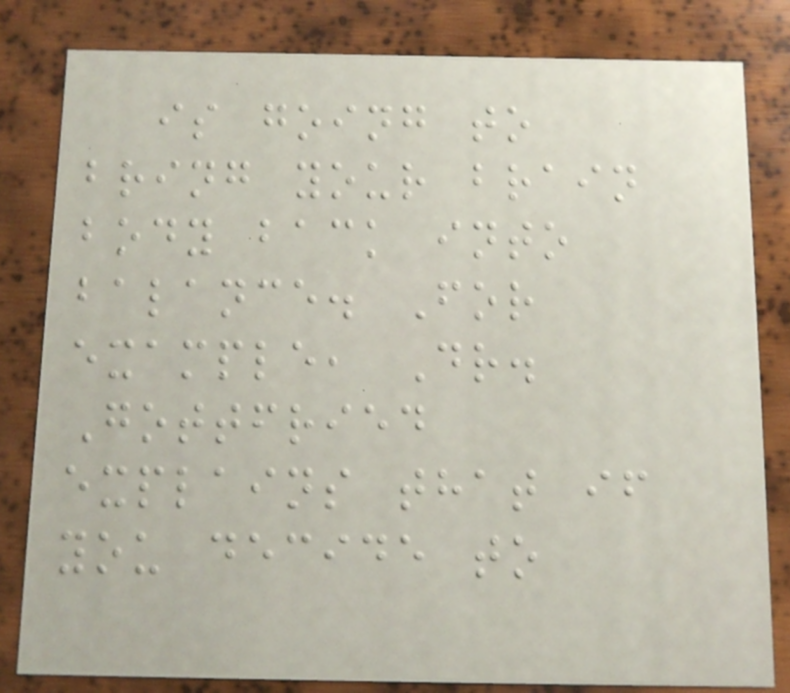is going to
bring your brain
body back into
balance. For
example, Dr.
Gottfried
explains that if
you decide to
